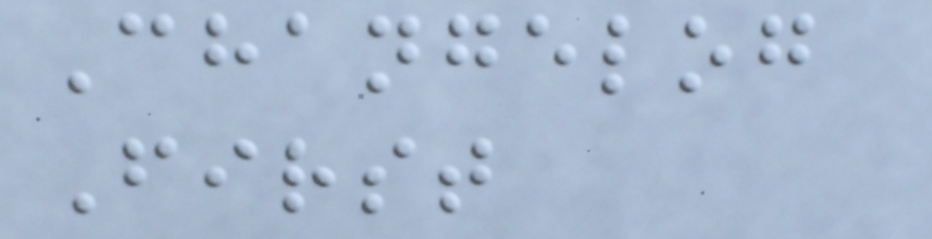Changelog
First
